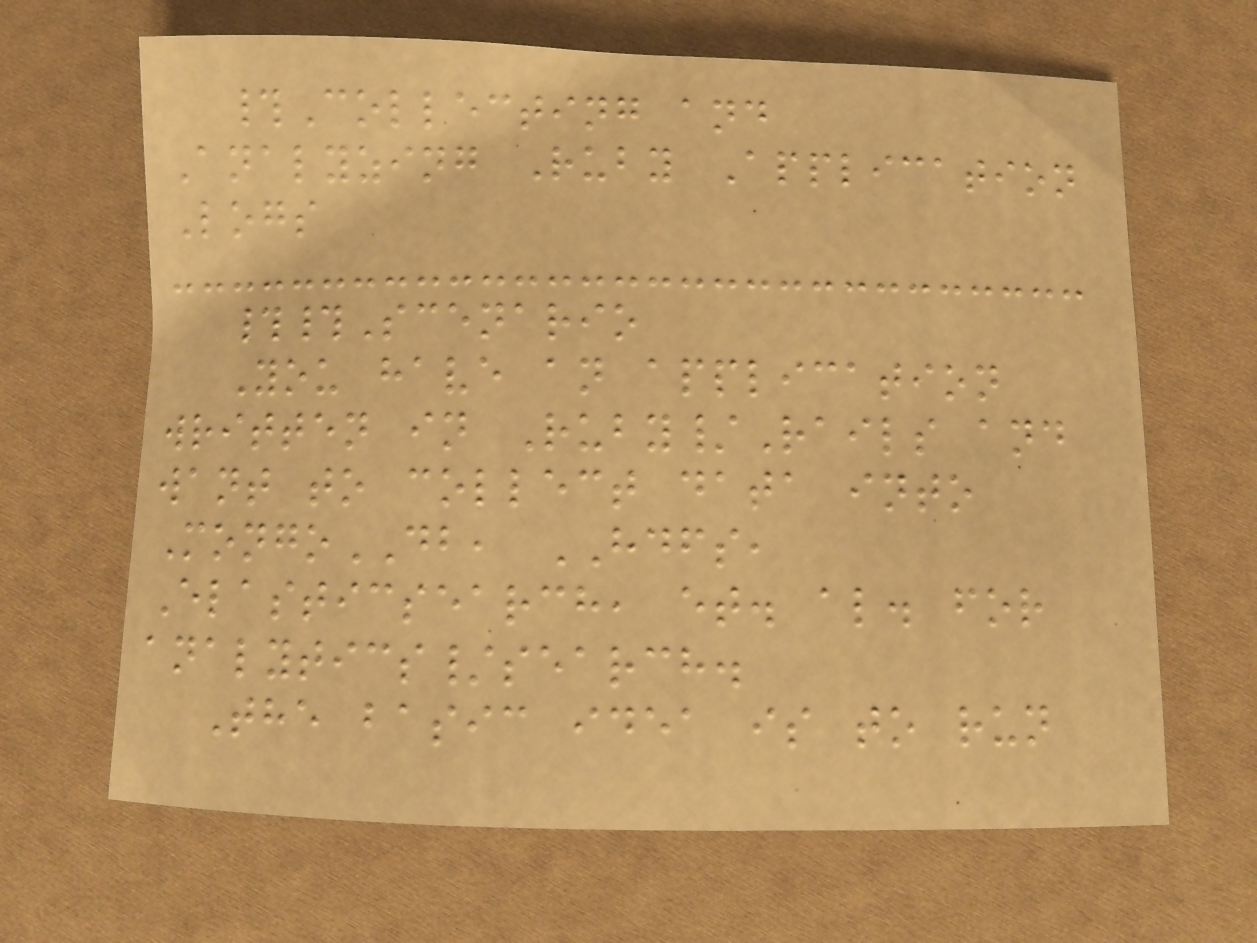#Collecting and
Analyzing Ruby Application
Logs
##Scenario
You have an application
written in Ruby/Rails and
want to collect data into
MongoDB, HDFS,
Elasticsearch, et. al. for
analytics/search.
The basic idea is to run
